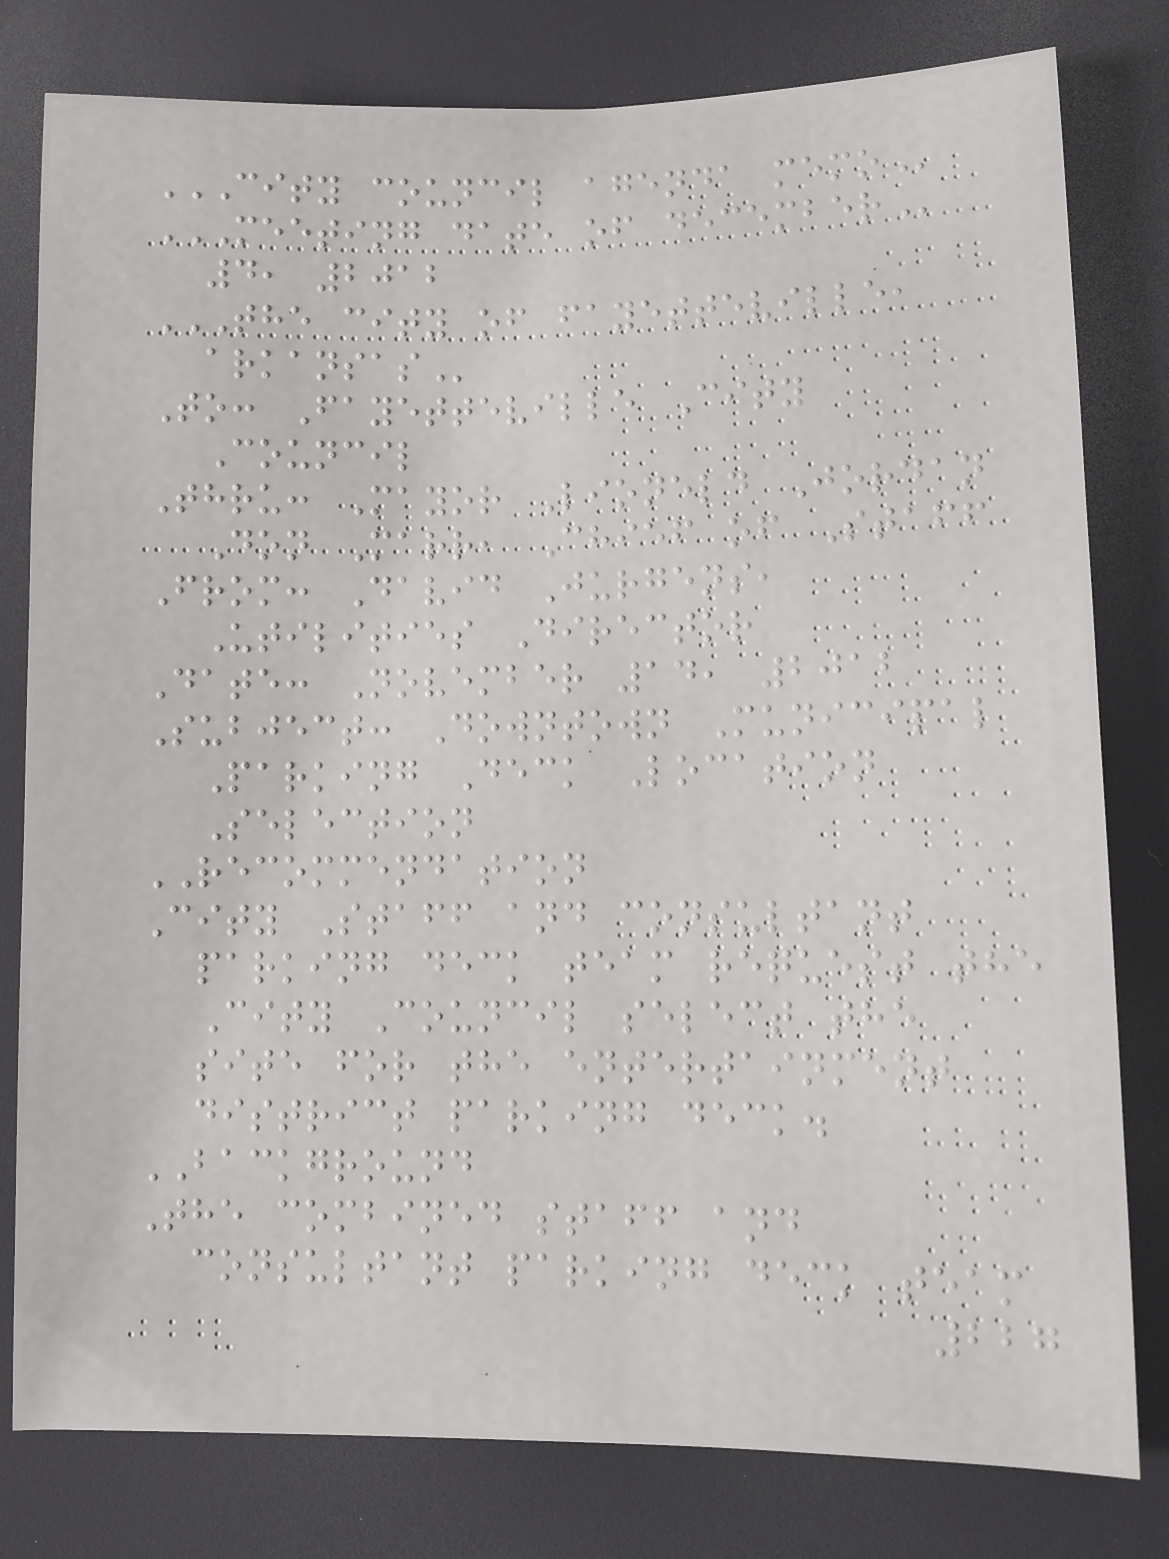CITY COUNCIL AGENDA MEMO
MEETING DATE OF DECEMBER
4, 2012
THE CITY OF FAYETTEVILLE,
ARKANSAS
To: Fayetteville City
Council
Thru: Mayor Lioneld Jordan
Don Marr, Chief of Staff
From: David Jurgens,
Utilities Director
Date: November 14, 2012
Subject: Downtown Municipal
Parking Deck Location
Selection
RECOMMENDATION
City Staff and consultant
parking deck team request the
City Council select the
site for the entertainment
district parking deck.
BACKGROUND
The combined staff and
consultant parking deck team
227
